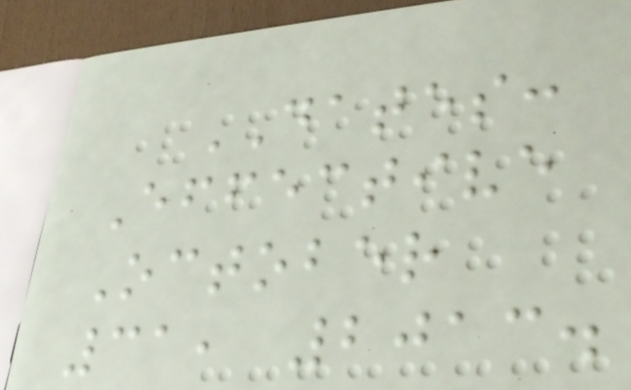DATES:
Effective
October
31, 2013.
